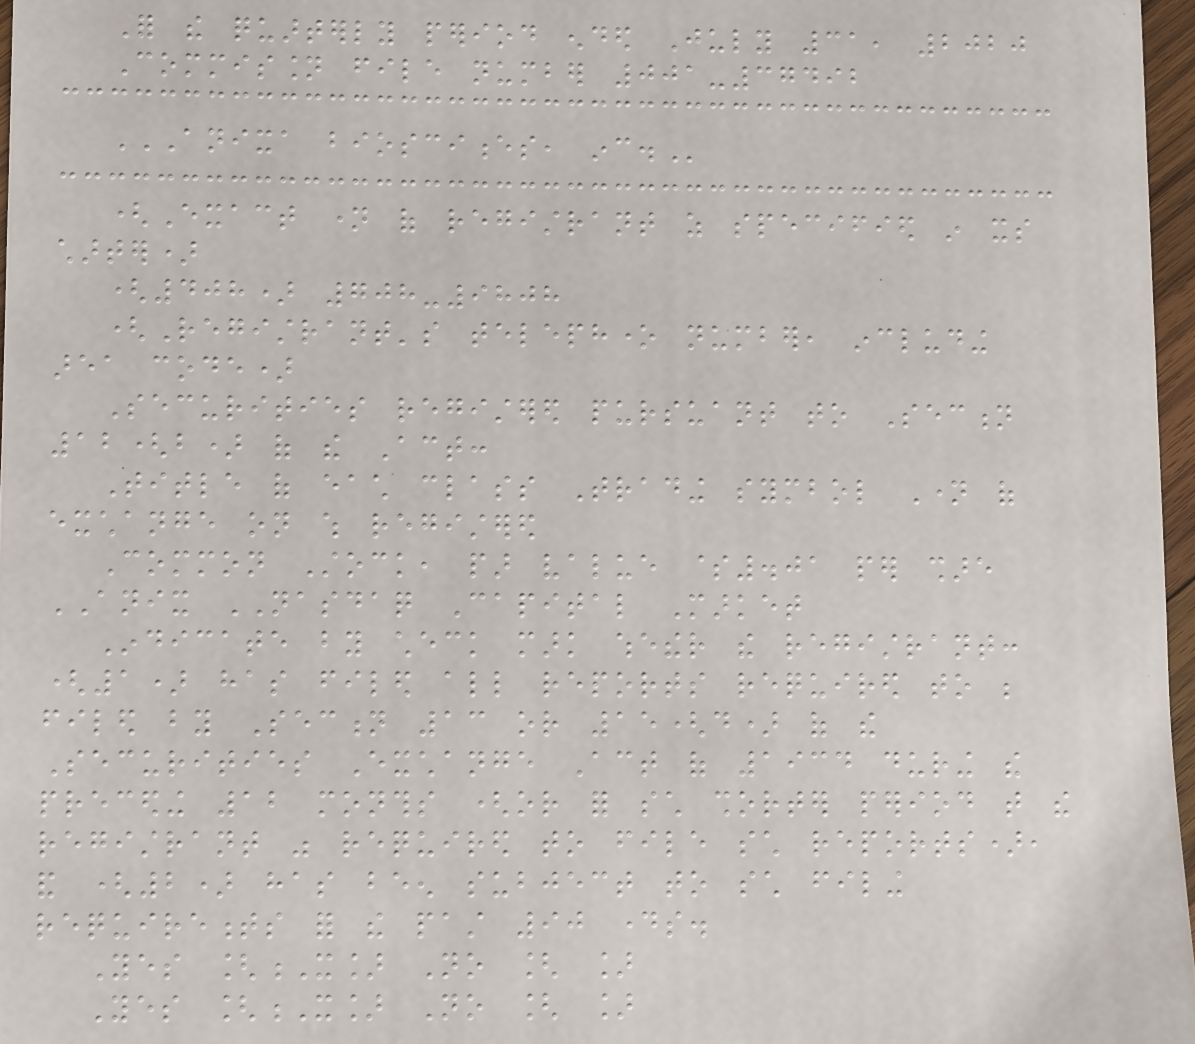For the quarterly period ended July 31, 2020
Commission file number 001-37492
ANIXA BIOSCIENCES, INC.
(Exact name of registrant as specified in its
charter)
(408) 708-9808
(Registrant's telephone number, including
area code)
Securities registered pursuant to Section
12(b) of the Act:
Title of each class Trading symbol Name of
exchange on which registered
Common Stock, par value $.01 per share
ANIX NASDAQ Capital Market
Indicate by check mark whether the registrant:
(1) has filed all reports required to be
filed by Section 13 or 15(d) of the
Securities Exchange Act of 1934 during the
preceding 12 months (or for such shorter period that the
registrant was required to file such reports),
and (2) has been subject to such filing
requirements for the past 90 days.
Yes [X] No [ ]
Yes [X] No [ ]
